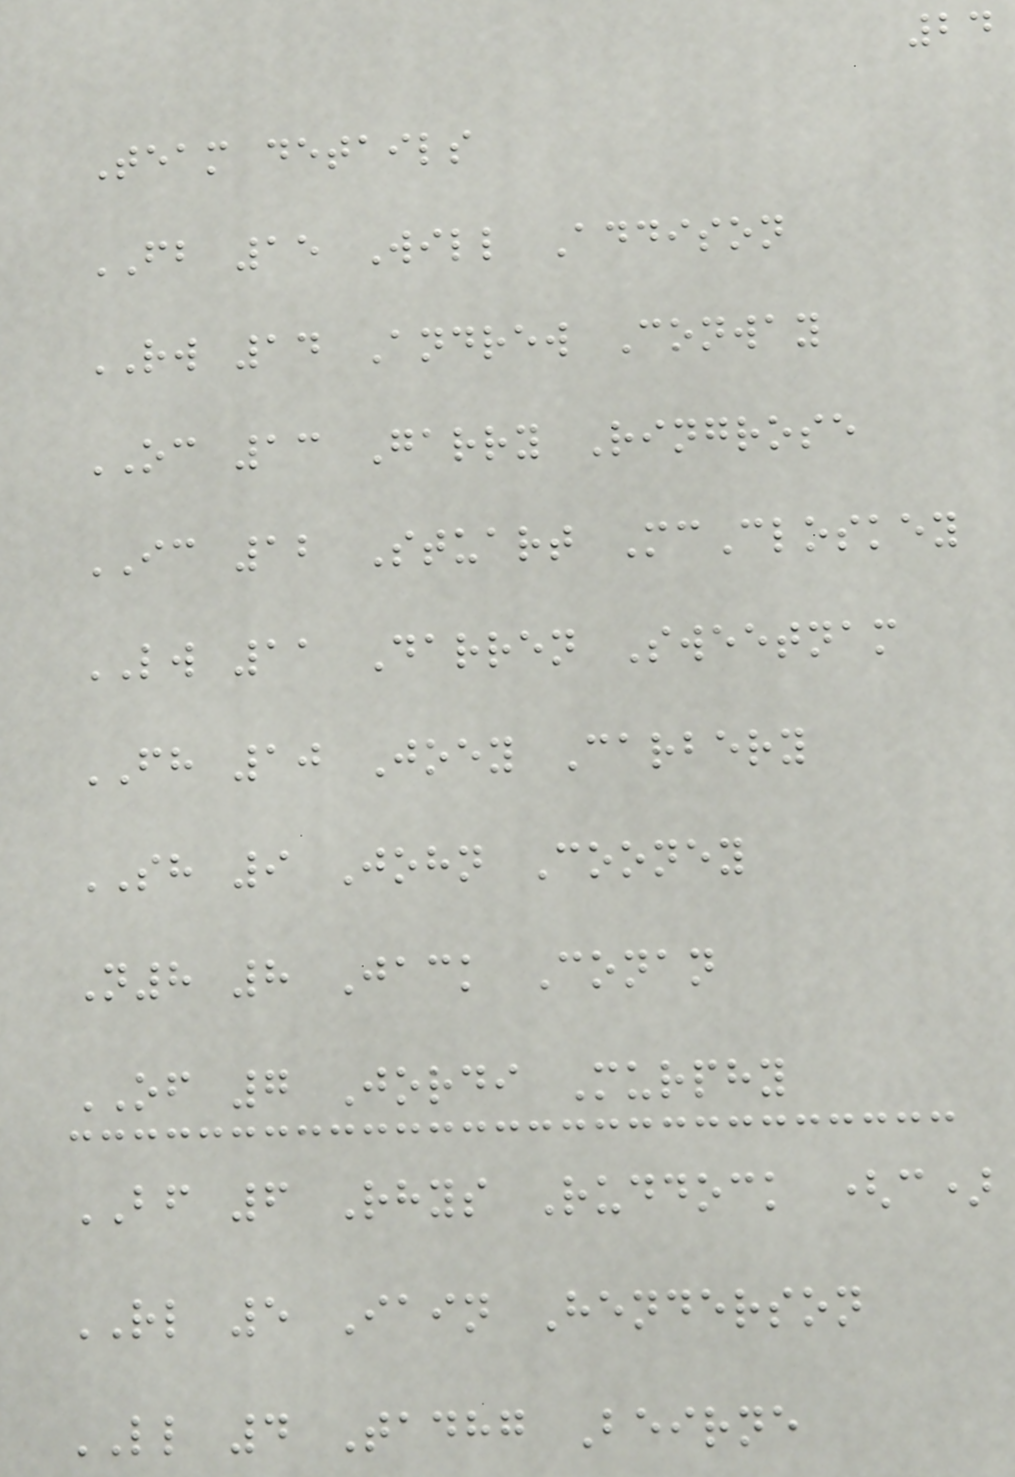24
Team details
FB 15 Will Addison
RW 14 Andrew Conway
OC 13 Garry Ringrose
IC 12 Stuart McCloskey
LW 11 Darren Sweetnam
FH 10 Joey Carbery
SH 9 John Cooney
N8 8 Jack Conan
OF 7 Jordi Murphy
BF 6 Rhys Ruddock (c)
RL 5 Iain Henderson
LL 4 Tadhg Beirne
